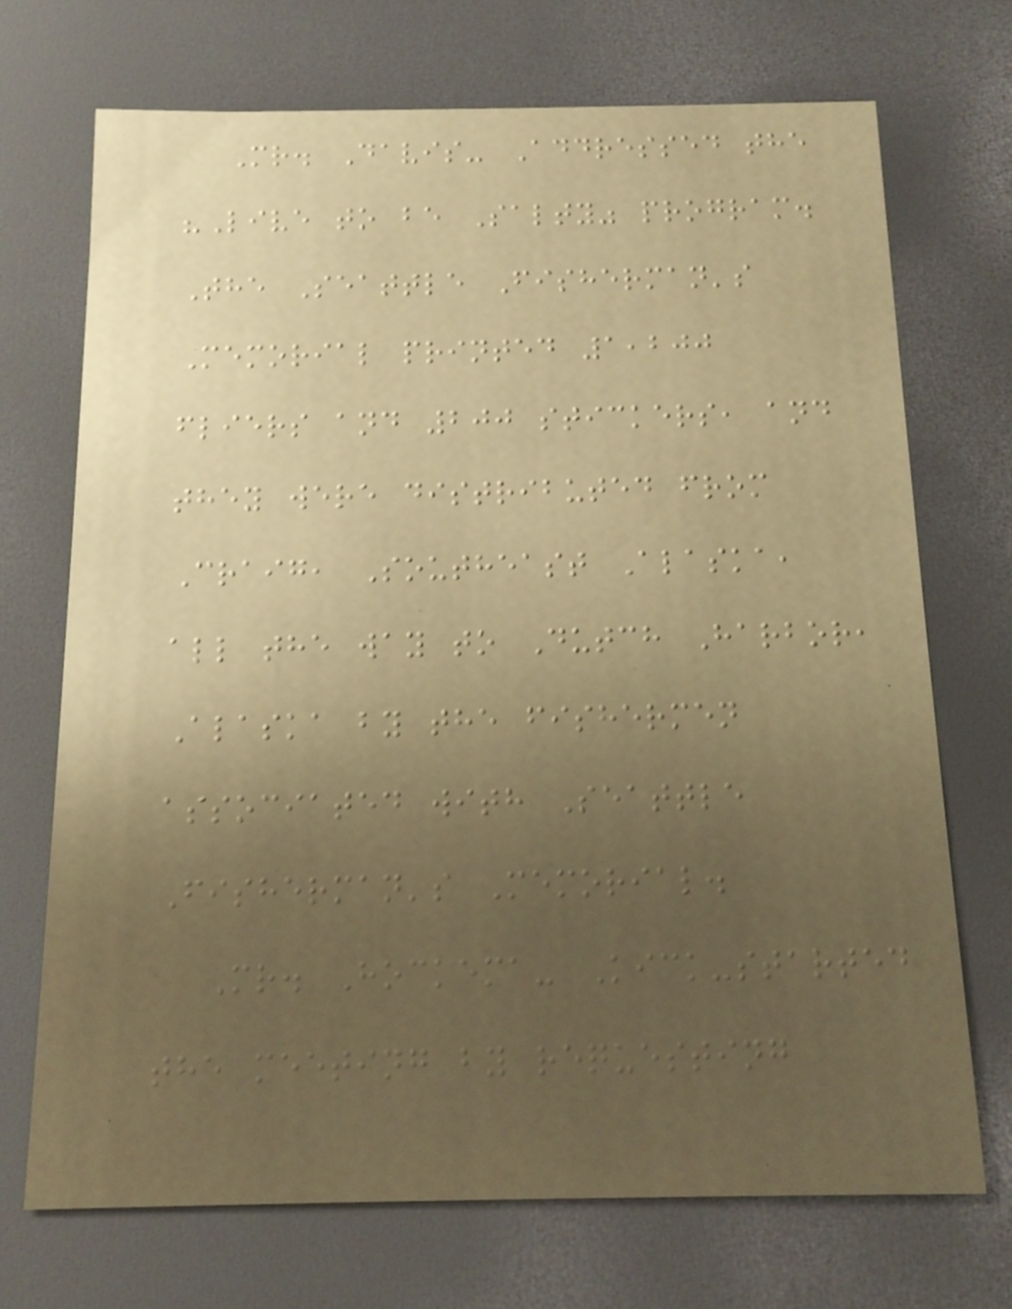Mr. Davis- Addressed the
"Live to be Salty" program.
The Seattle Fisherman's
Memorial printed 1,200
fliers and 200 stickers, and
they were distributed from
Craig, Southeast Alaska,
all the way to Dutch Harbor,
Alaska by the fishermen
associated with Seattle
Fisherman's Memorial.
Mr. Hockema- Kick-started
the meeting by requesting
